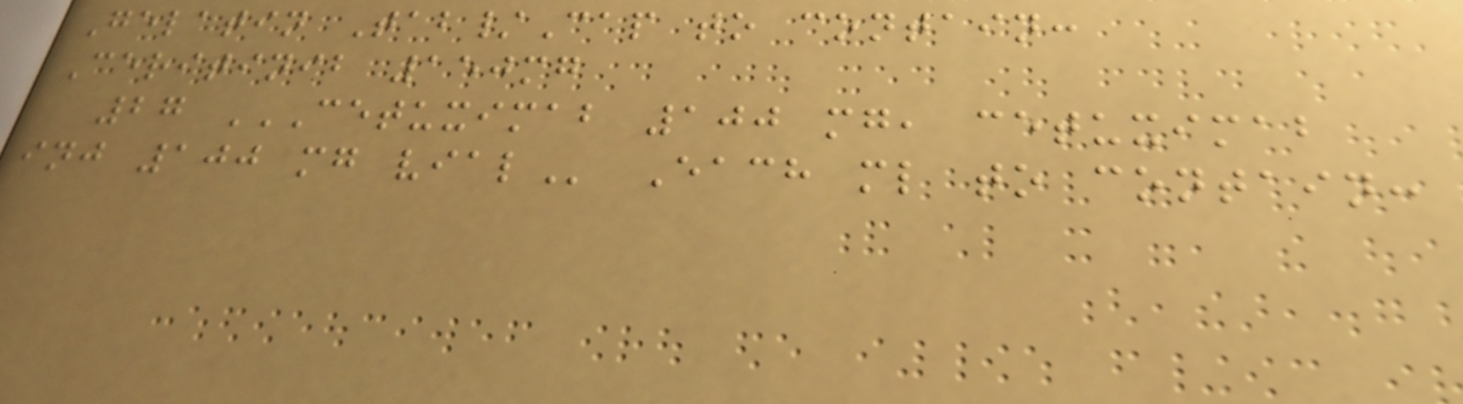Gelatin Tab/Cap to contain:
Ceritinib 150mg
27 CETUXIMAB 100 MG, CETUXIMAB
INJ 100 MG VIAL Each ml to contain:
